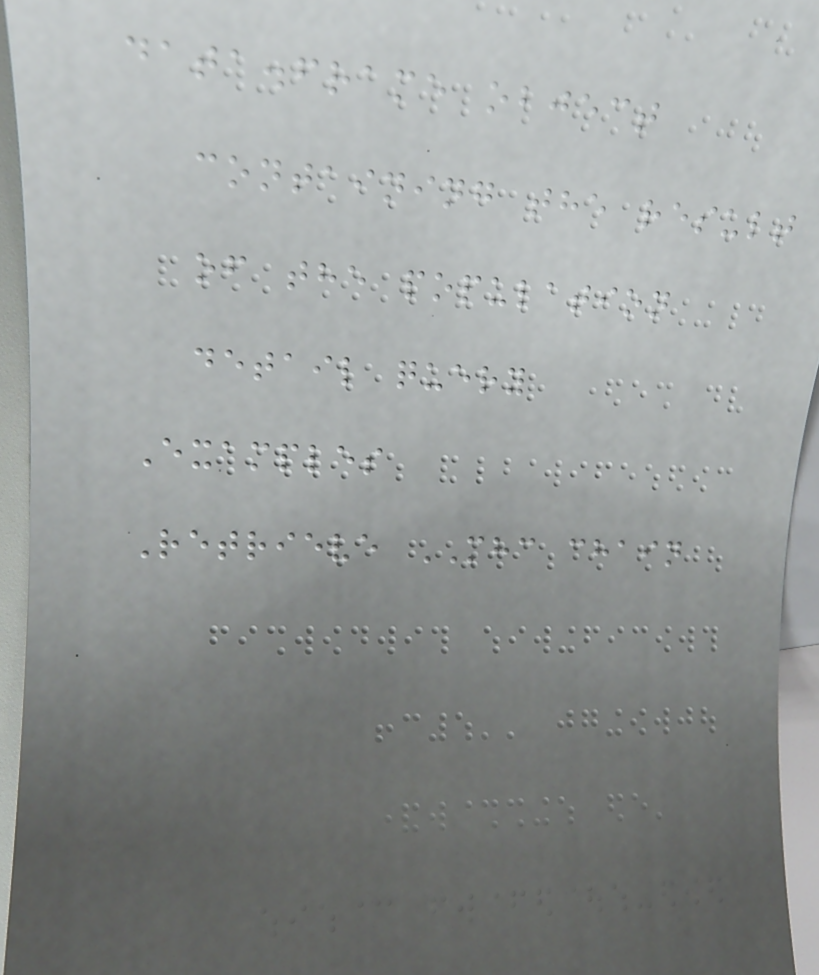data.frame object
containing the result
of the population
detail query
Examples
Retrieve MHC chain
